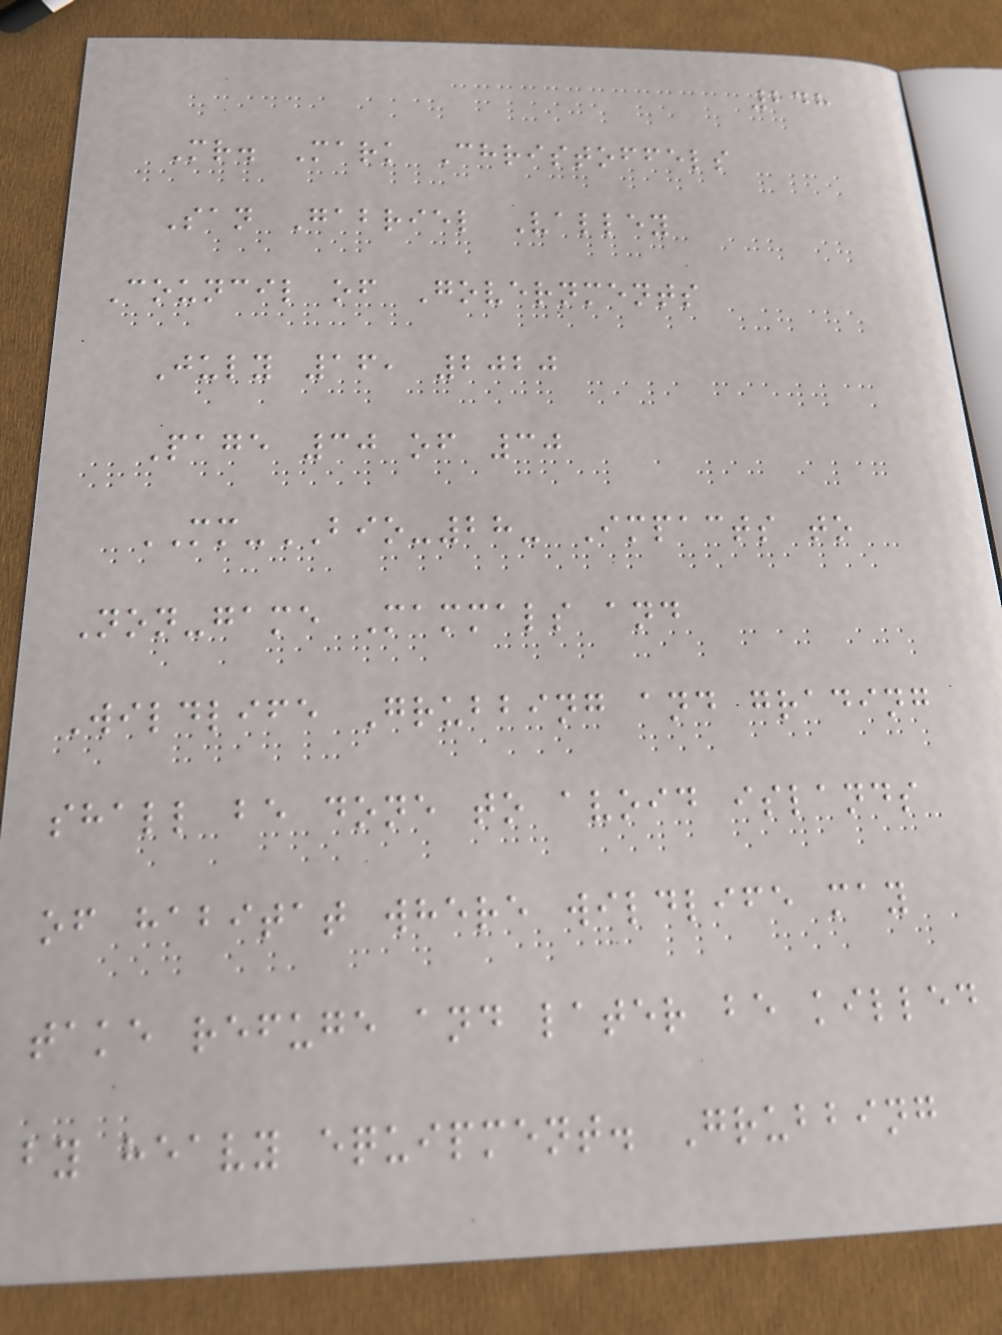248
Mr. Mark Christoffels
San Gabriel Valley
Council of Governments
July 16, 2020
Page 30 of 30
MM-BIO-28- Impacts to
Non-game Mammals and
Wildlife Grubbing and grading
shall be done to avoid islands
of habitat where wildlife may
take refuge and later be killed
by heavy equipment. Grubbing
